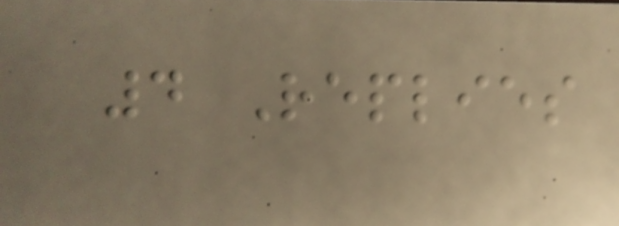4 Replies
